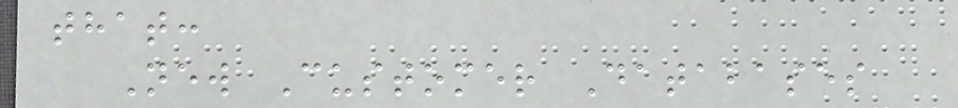that:
New Customer Databases
